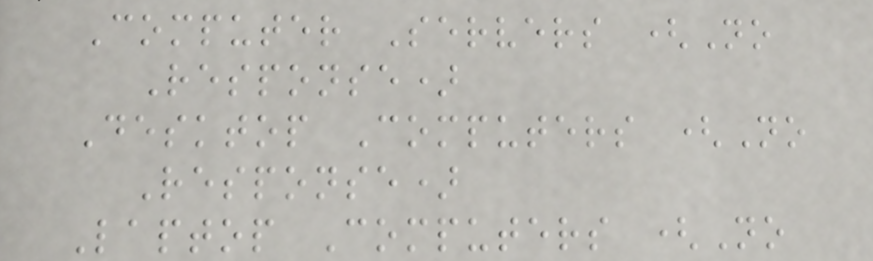Computer Servers (No
Response)
Desktop Computers (No
Response)
Laptop Computers (No
